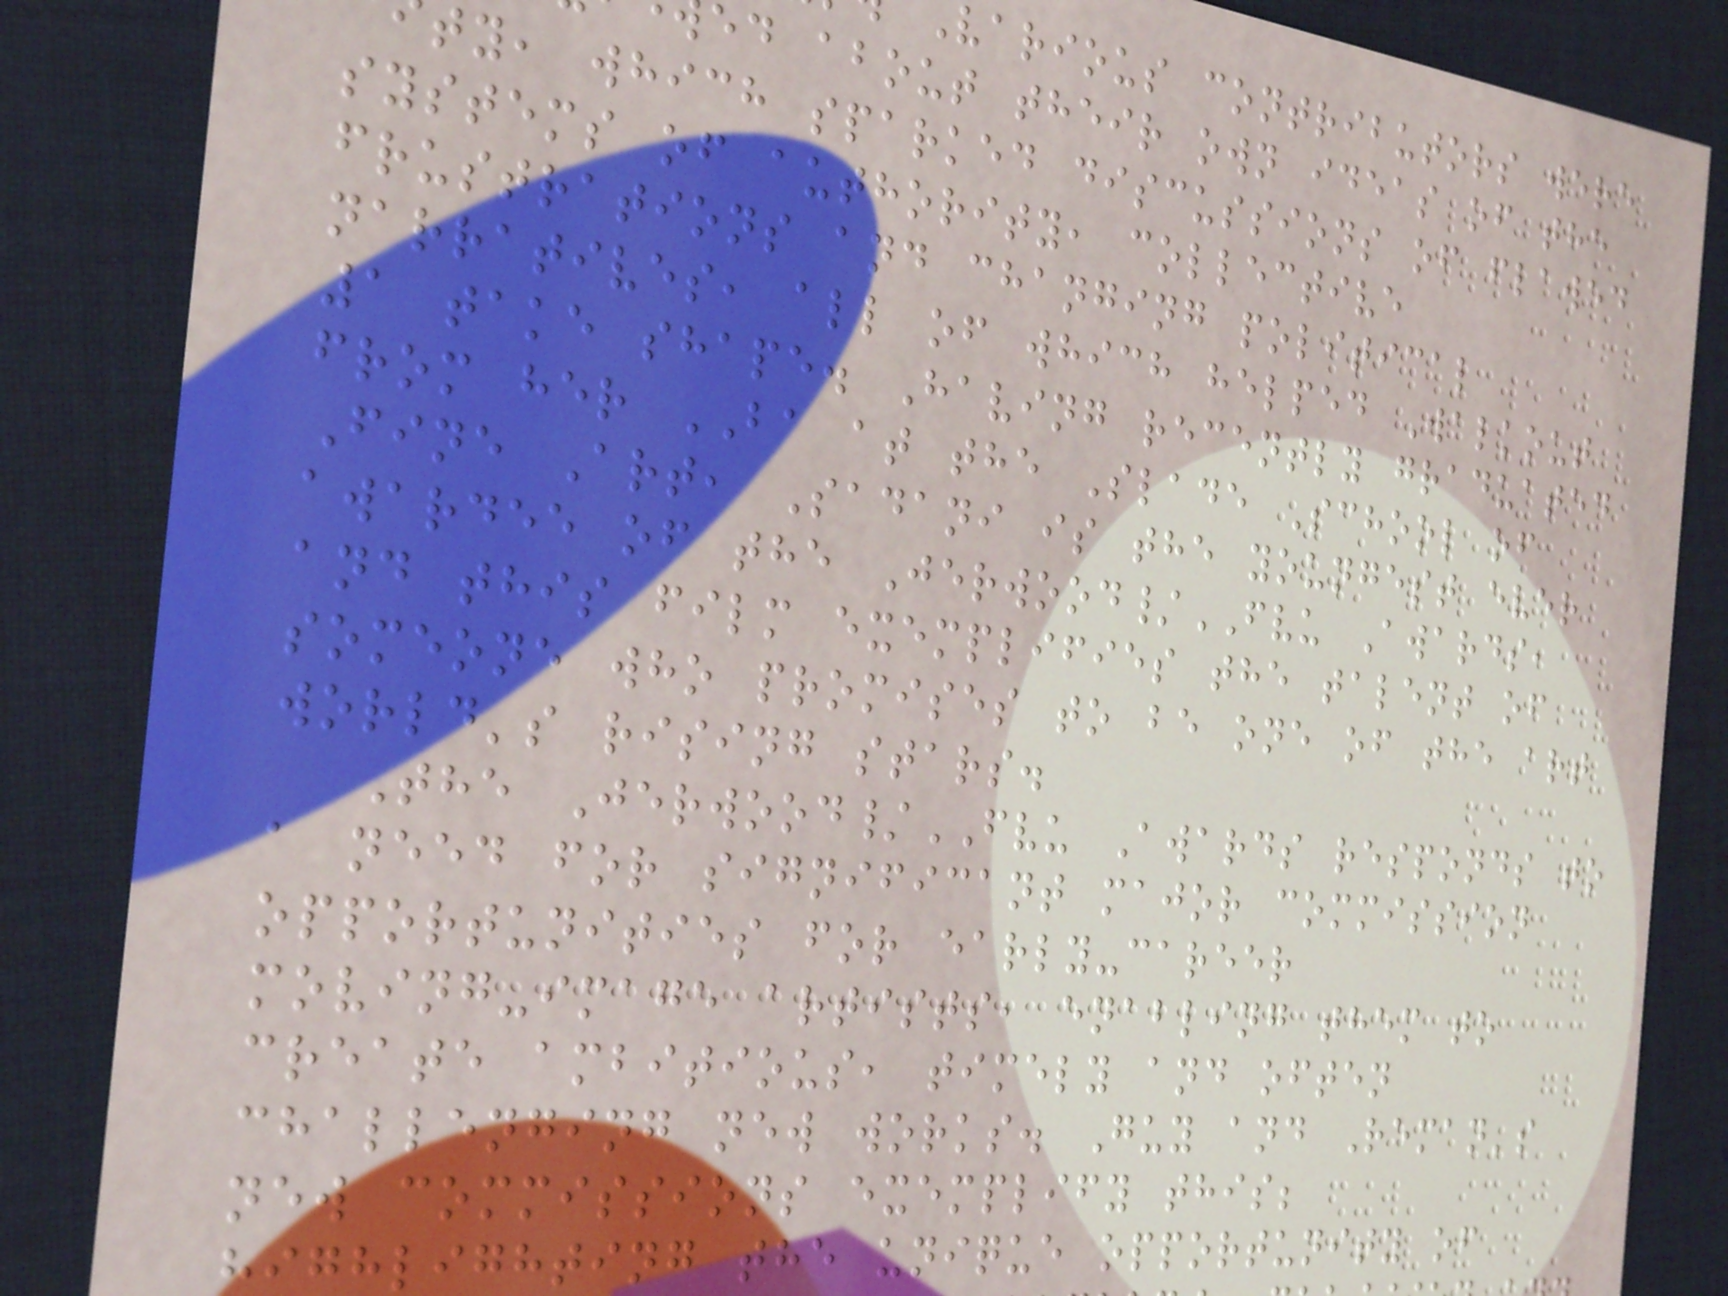various contributors were
ed about their own ideas of the
ty, which sparked discussions of flawed
systems of authority, collective
frustrations and changing political
narratives, all of which helped Walkout
1 take shape. Having recently graduated
from her BA at the Slade School of
Fine Art, Sadani is the youngest ever
awardee of the Jerwood/FVU Awards,
and this film exemplifies the talent of
someone who promises to be one of the art
world's rising stars.
The Jerwood/FVU Awards responds to
a need for significant major commission
opportunities for early-career
moving-image artists, enabling them to
create ambitious, timely and often
challenging new works. Guy and Reman's
new commissions exemplify this;
highlighting the unique opportunity of
